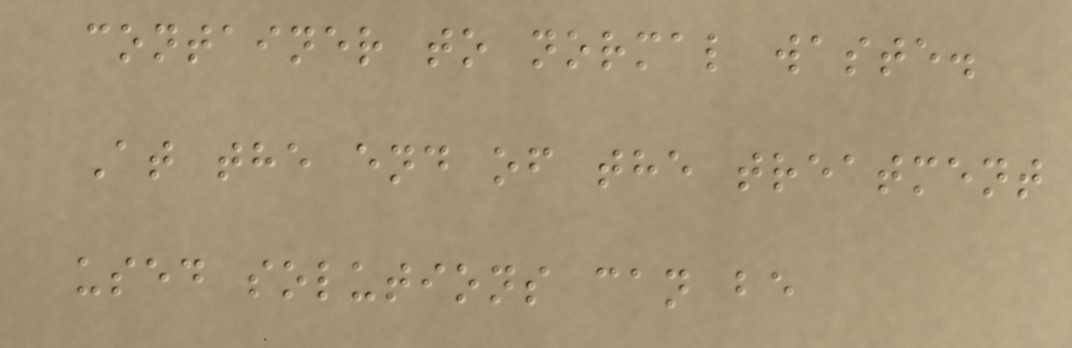container to normal waste.
At the end of the treatment
used solutions can be
